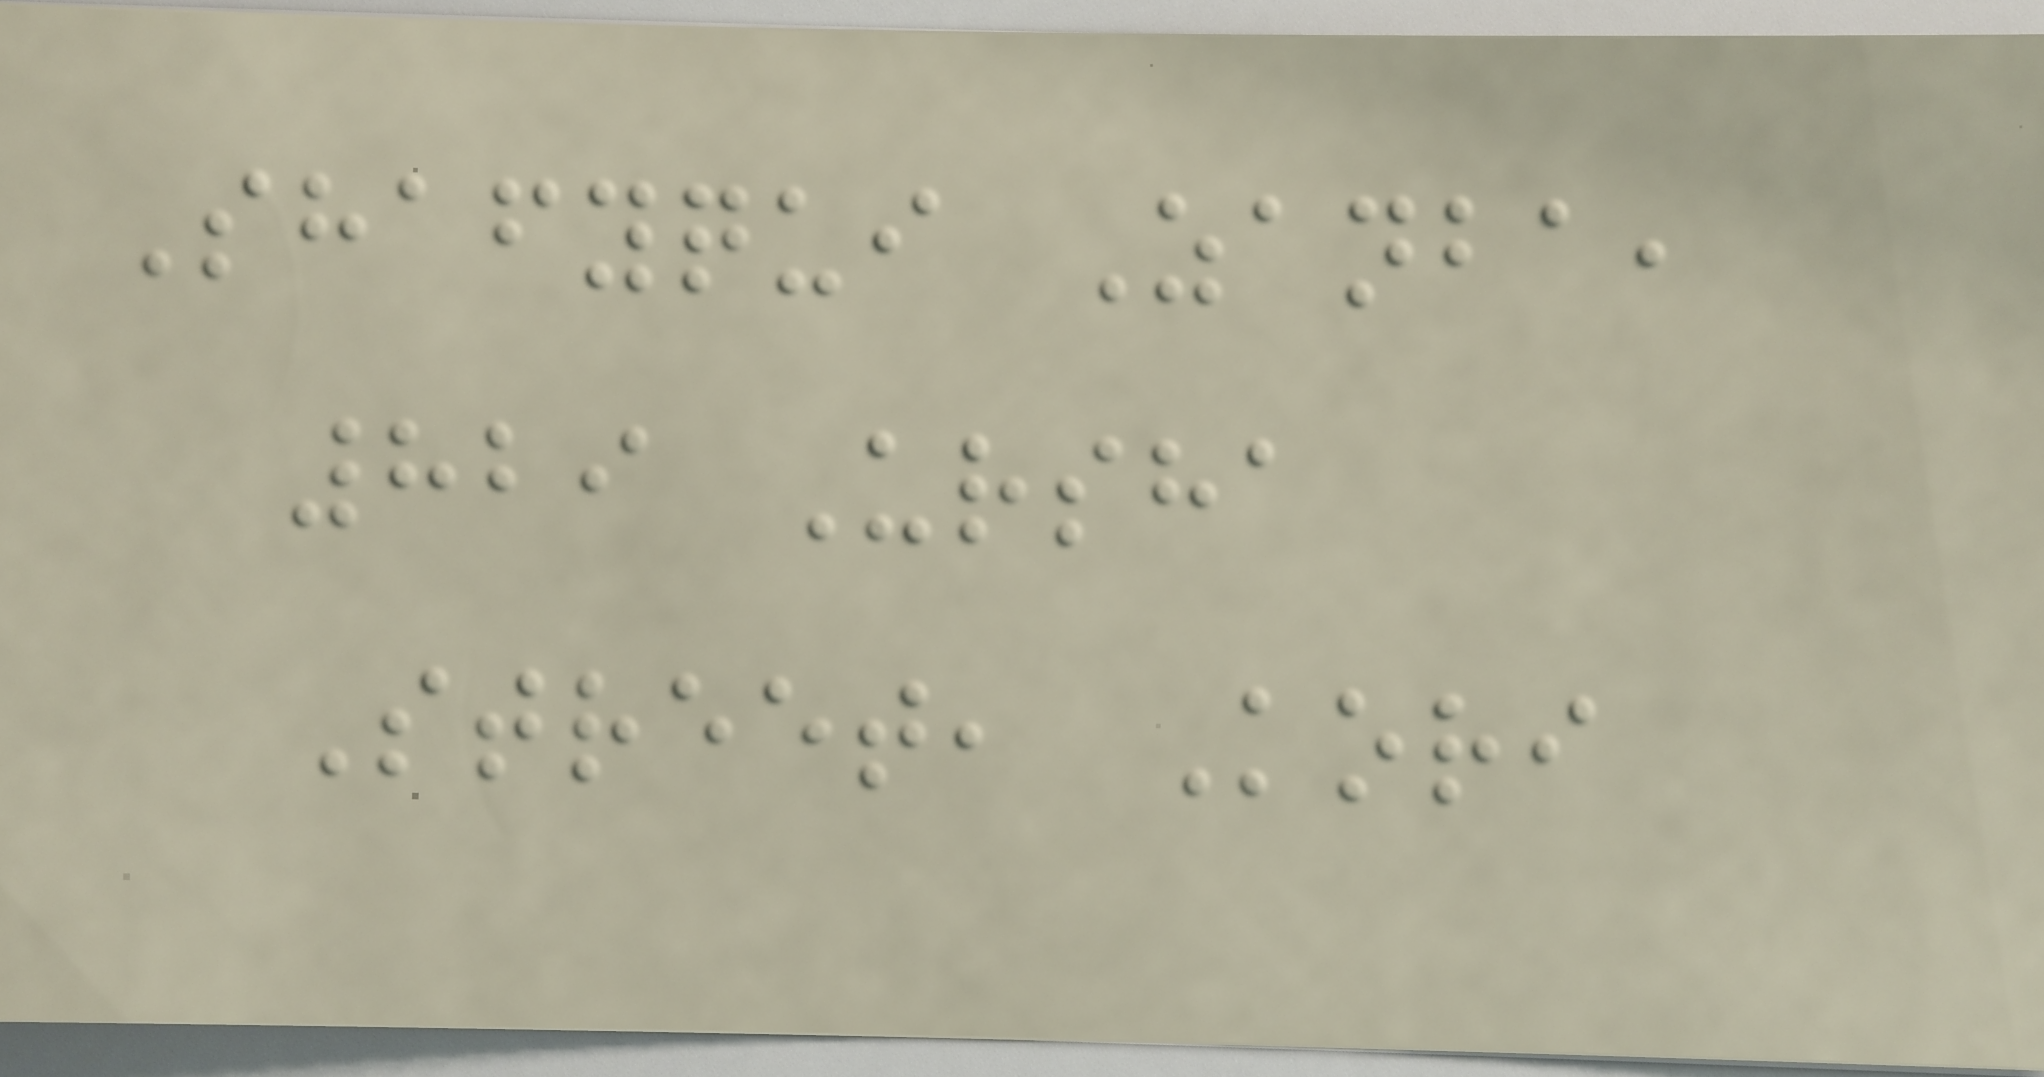Shafyqui Zanba,
829 Ursha
Street, Kori
